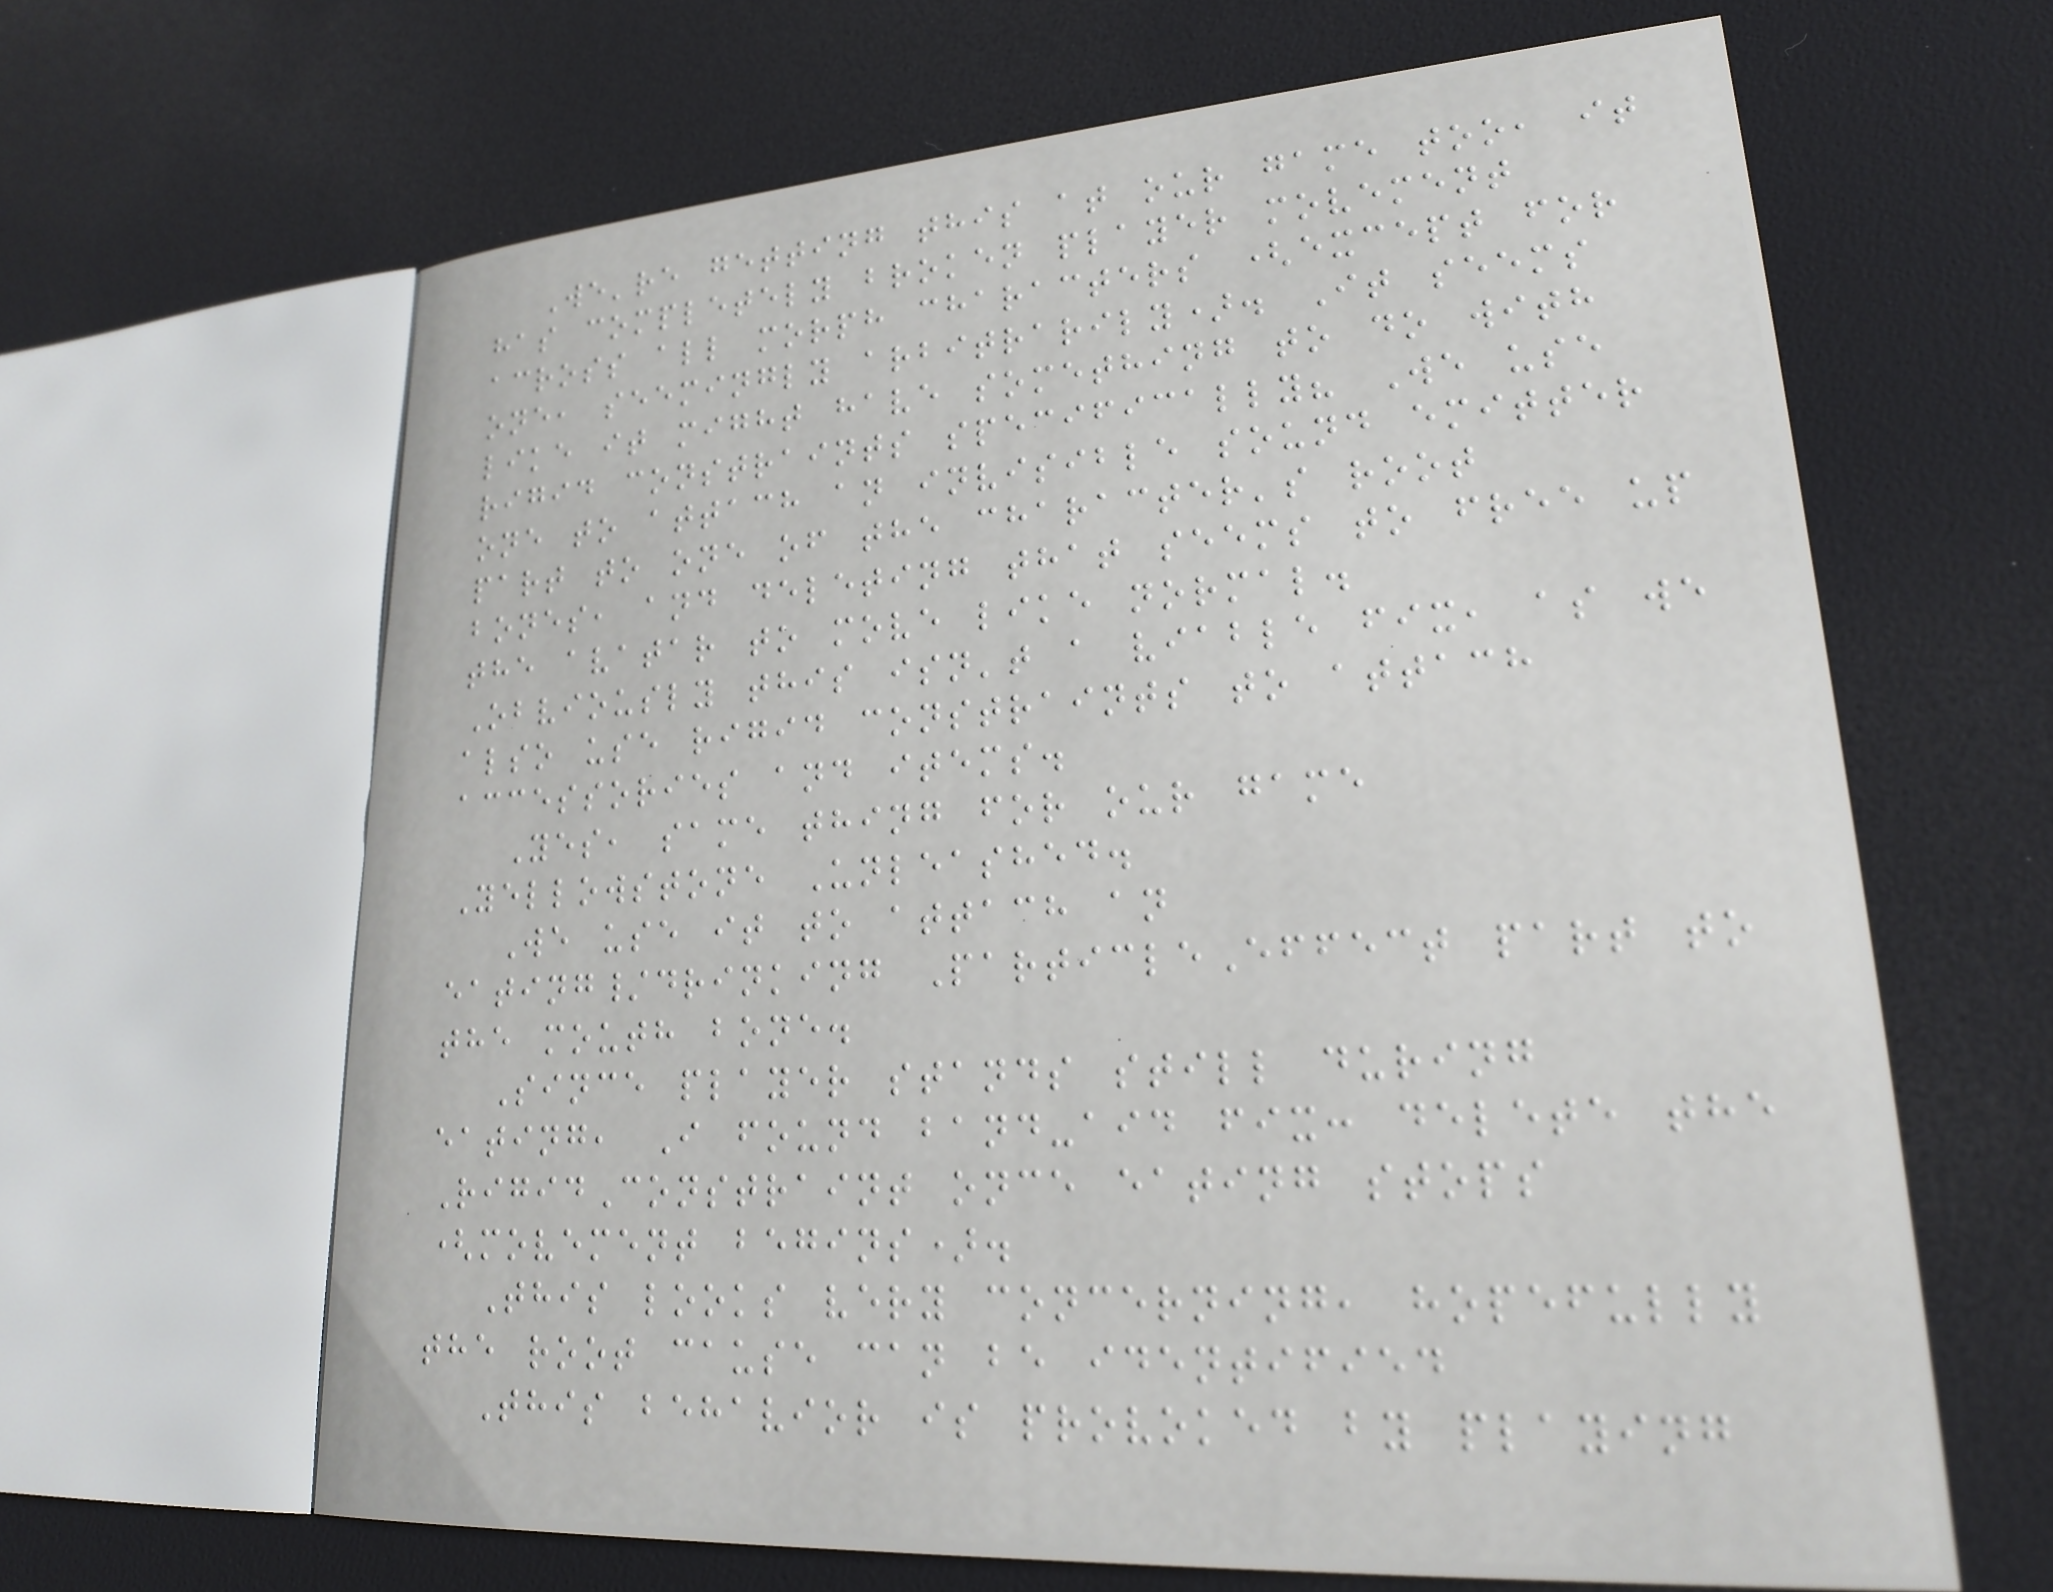We're getting this at our game too, it
has completely broken player movement
across all morph characters (except for
one, seemingly arbitrarily). It seems
like it might have something to do with
rigid constraints specifically? We use
one to attach an invisible sound emitter
part to one of the character's root
bones, and deleting that seems to free up
the avatar to move like normal.
Obviously this isn't a viable fix, as we
also use rigid constraints to attach
accessories and items.
Yes, same thing for our game
Yellowstone Unleashed.
We use it to attach an
eating/drinking ParticleEffect part to
the mouth bone.
Since player stands still during
eating, I found band-aid fix: delete the
RigidConstraint once eating stops
(movement begins).
This looks very concerning, hopefully
the root cause can be identified
This behavior is provoked by playing
